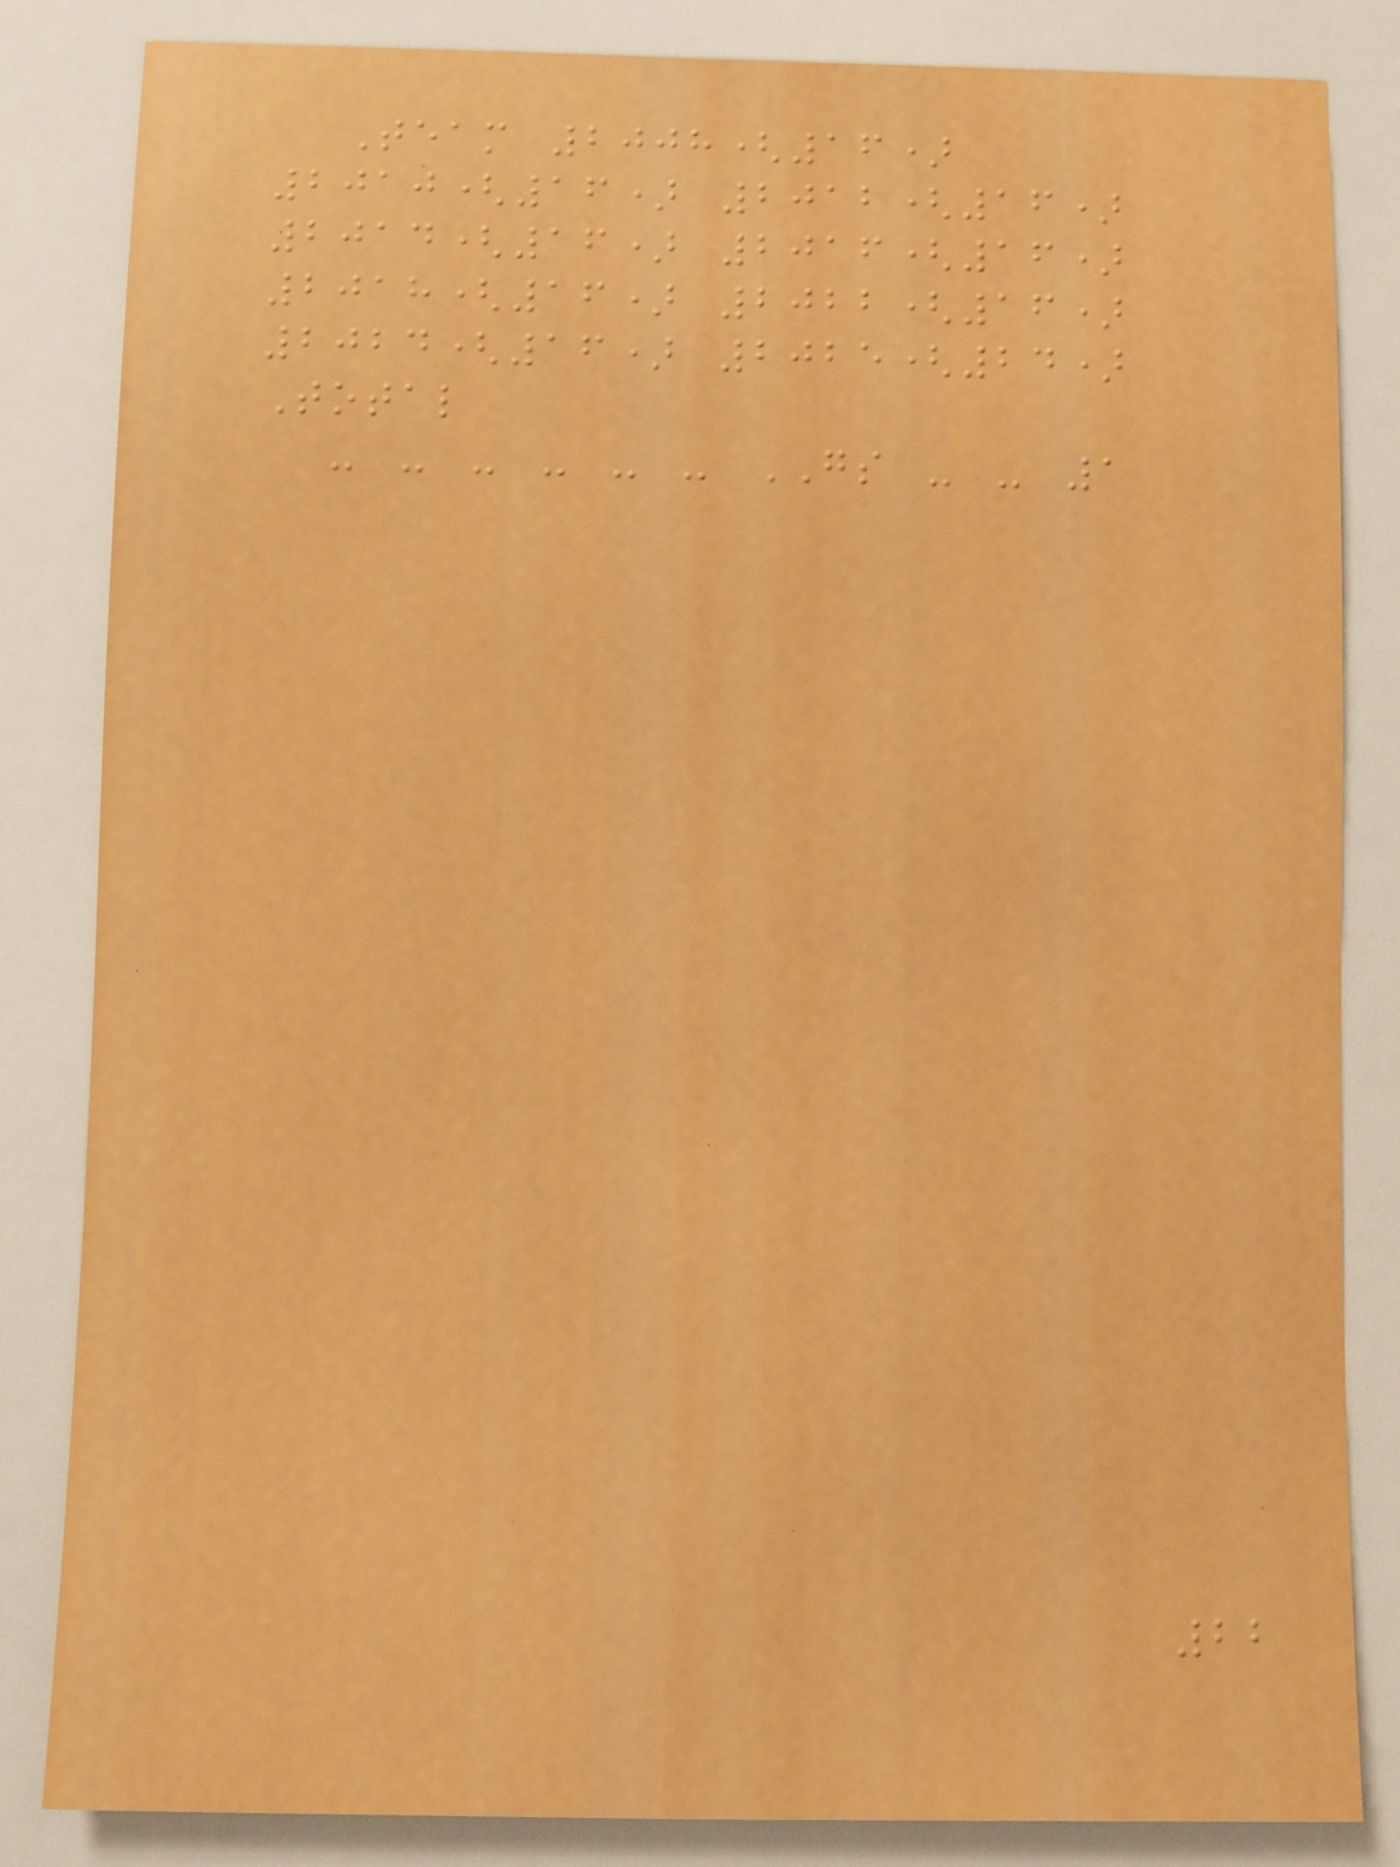Team 2008(16)
2010(16) 2012(16)
2014(16) 2016(16)
2018(16) 2022(16)
2024(16) 2025(24)
Total
- - - - - - GS - - 1
22
